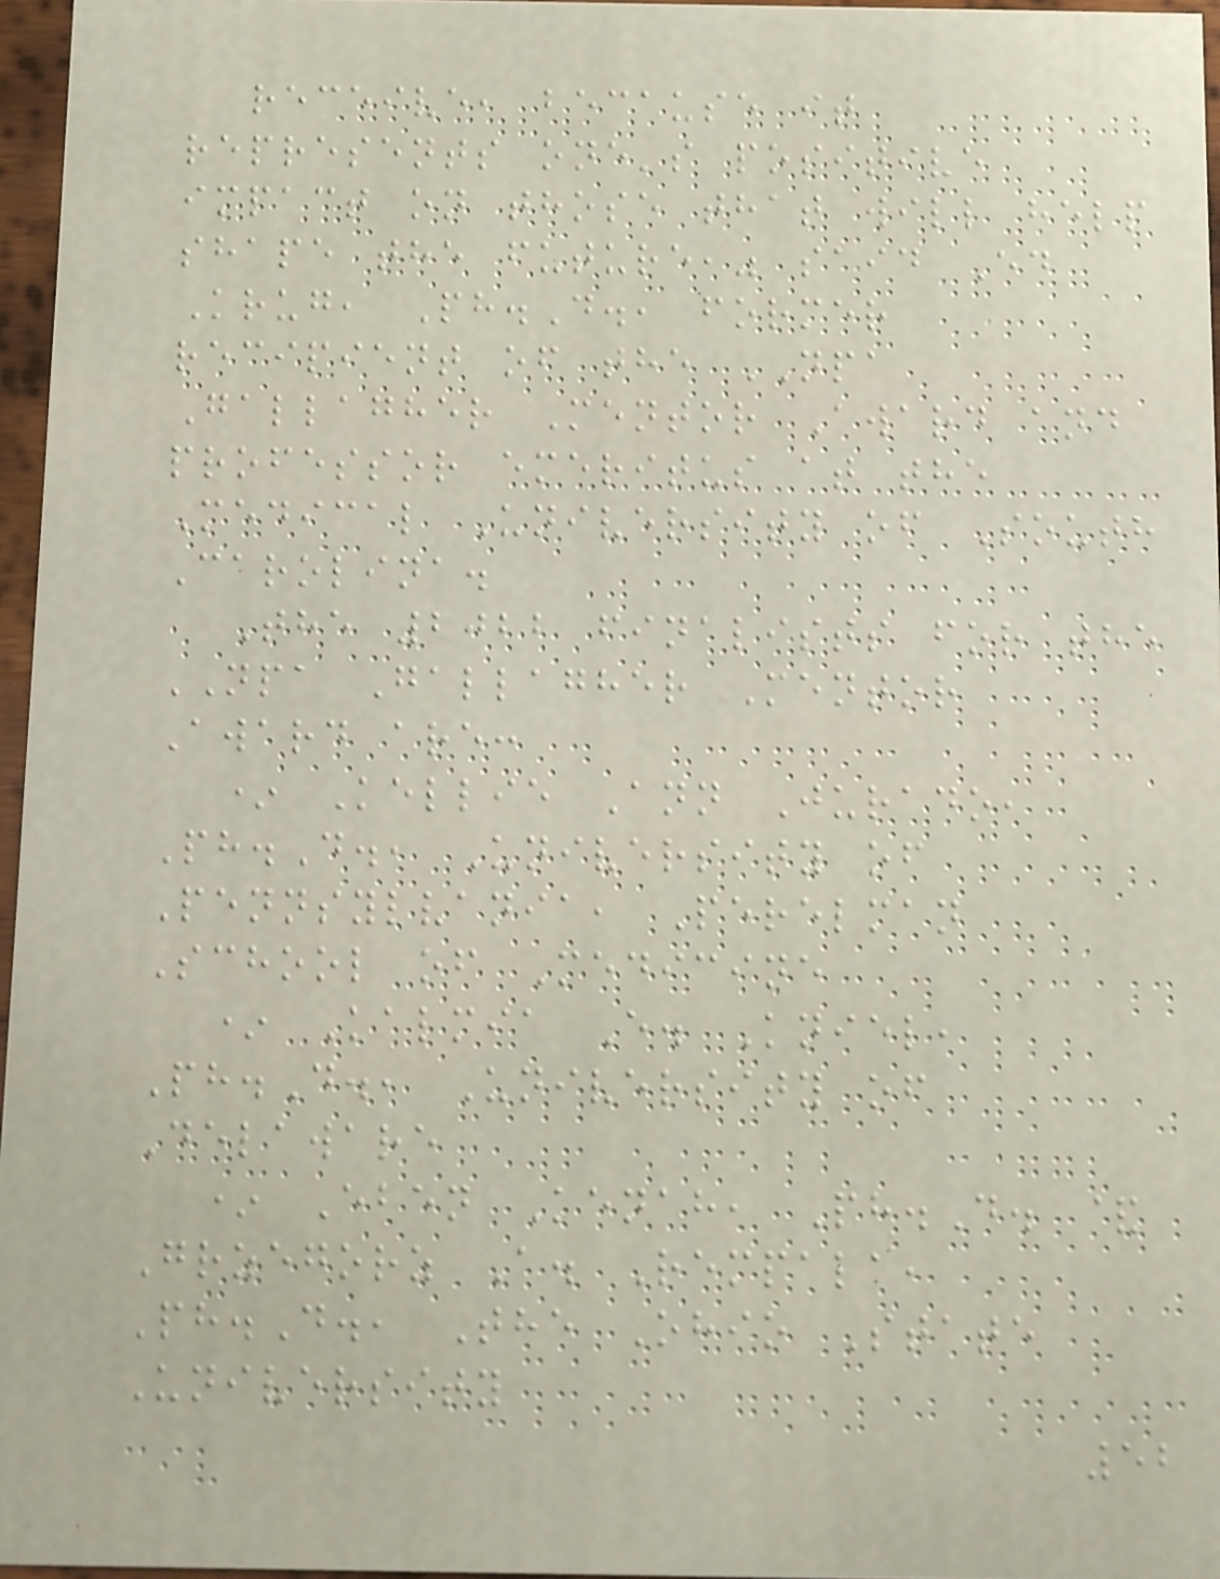receive, because it
represents one's positive
impact on those that will help
shape the future," said Ed
Krug, Ph.D., former
recipient of the NPA
Gallagher Mentor Award and
professor emeritus at the
Medical University of South
Carolina.
The 2022 finalists for the
NPA Gallagher Mentor
Award are:
* Kellie Ann Jurado,
Ph.D., University of
Pennsylvania, Perelman
School of Medicine
* Kalmia E. Kniel,
Ph.D., University of
Delaware
* Eben Kenah, Ph.D. &
Grzegorz A. Rempala,
Ph.D., The Ohio State
University
52
